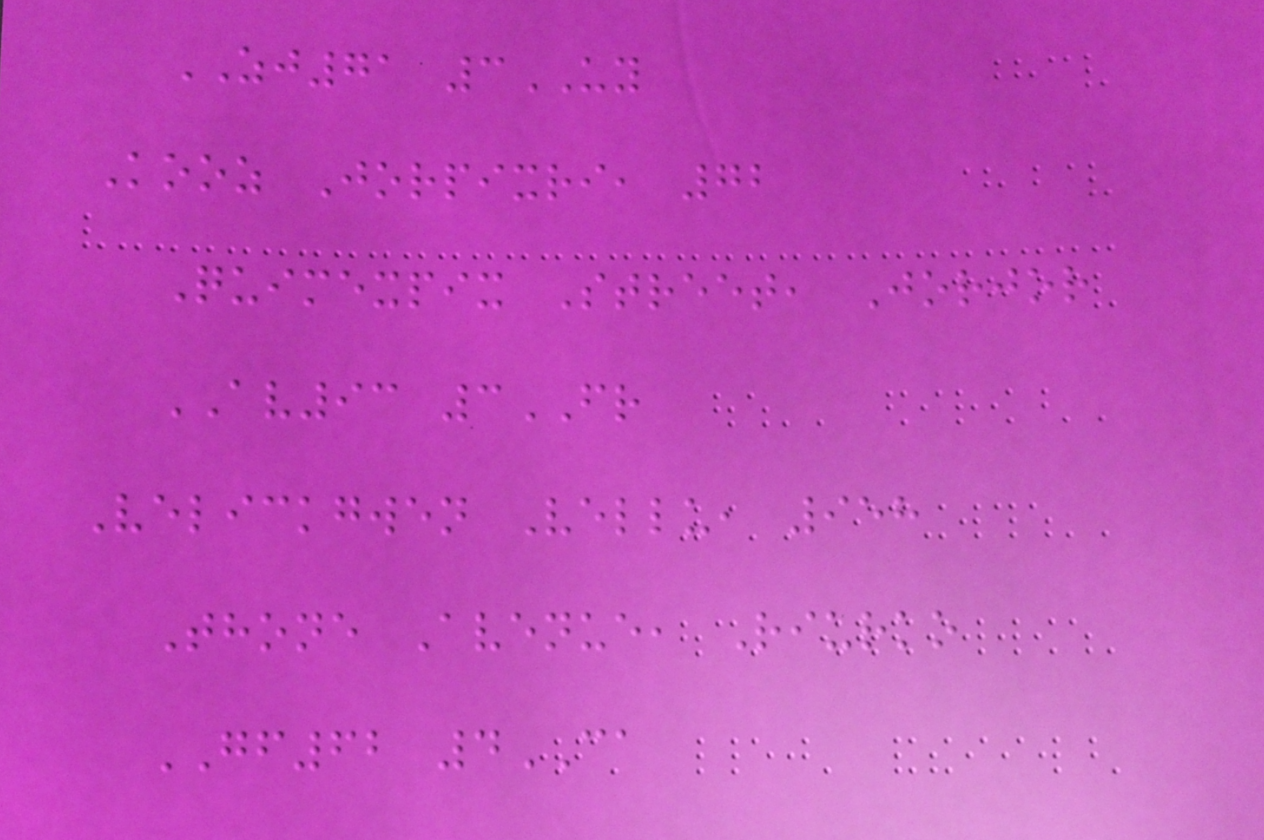ZJ71 3UY
Kooz Jorpixri, 72
Quimexpix Street, Jorjor
AV93 3FR
Velickgwen Vellu, 958
Thone Avenue, Riurko
GF62 4CA
